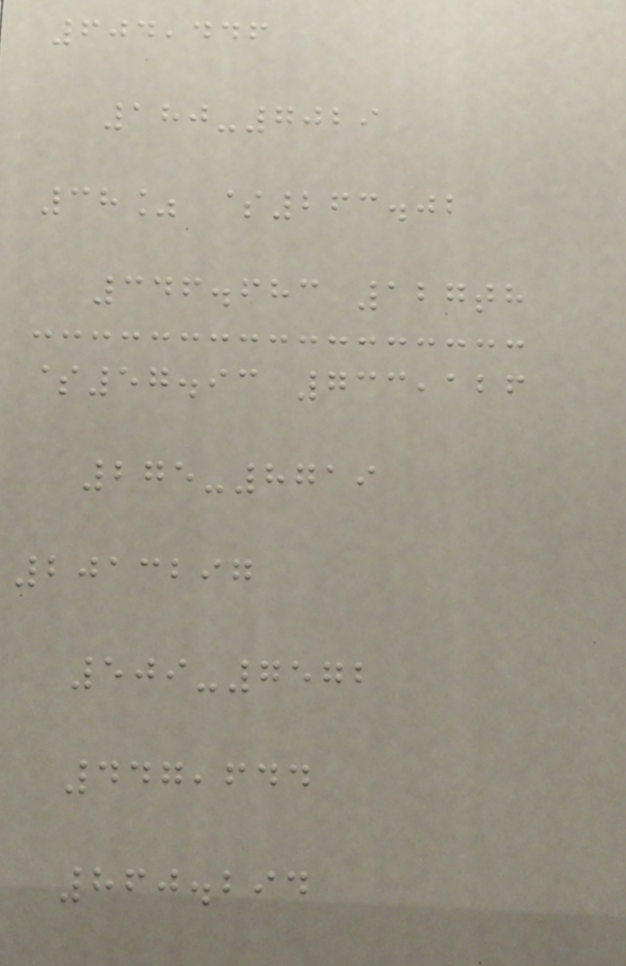604,446
180-7029
38% $263.02
346.683 127th
$57.93 733,126
275-8719
2013297
509-7572
447,644
860.294
